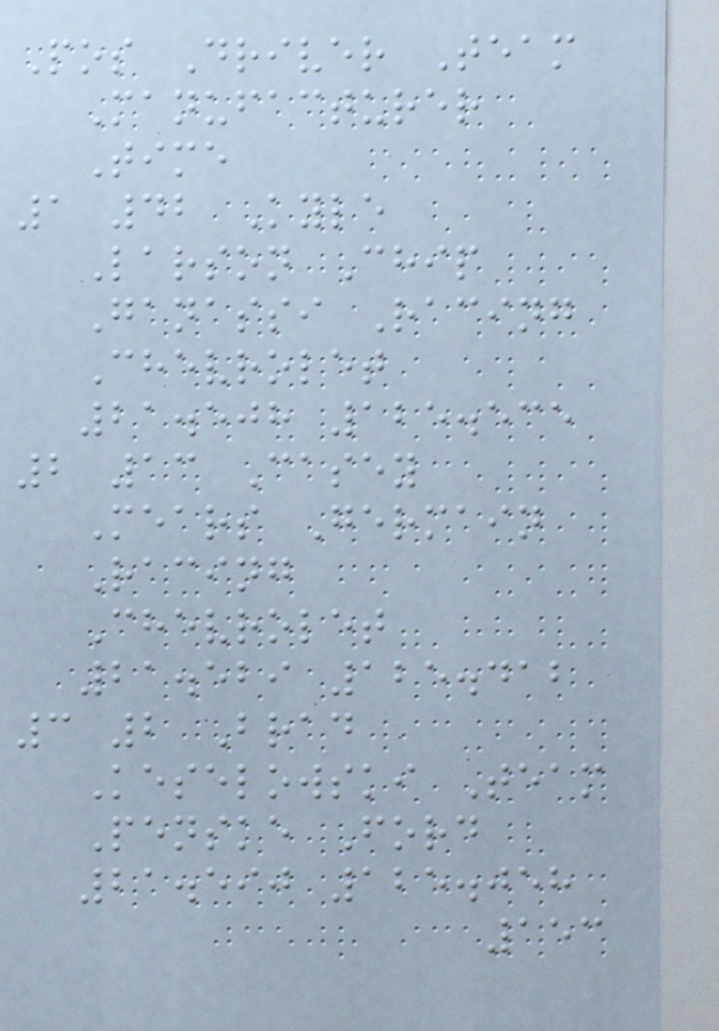Pos Driver Team
Manufacturer
Time
1 42 Kyle
Larson Chip
Ganassi Racing
Chevrolet
21.508 125.535
2 13 Casey
Mears Germain
Racing
Chevrolet
21.529 125.412
3 2 Brad
Keselowski Team
Penske Ford
21.590 125.058
153
